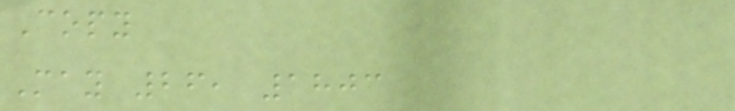Copy
May 26, 1803
